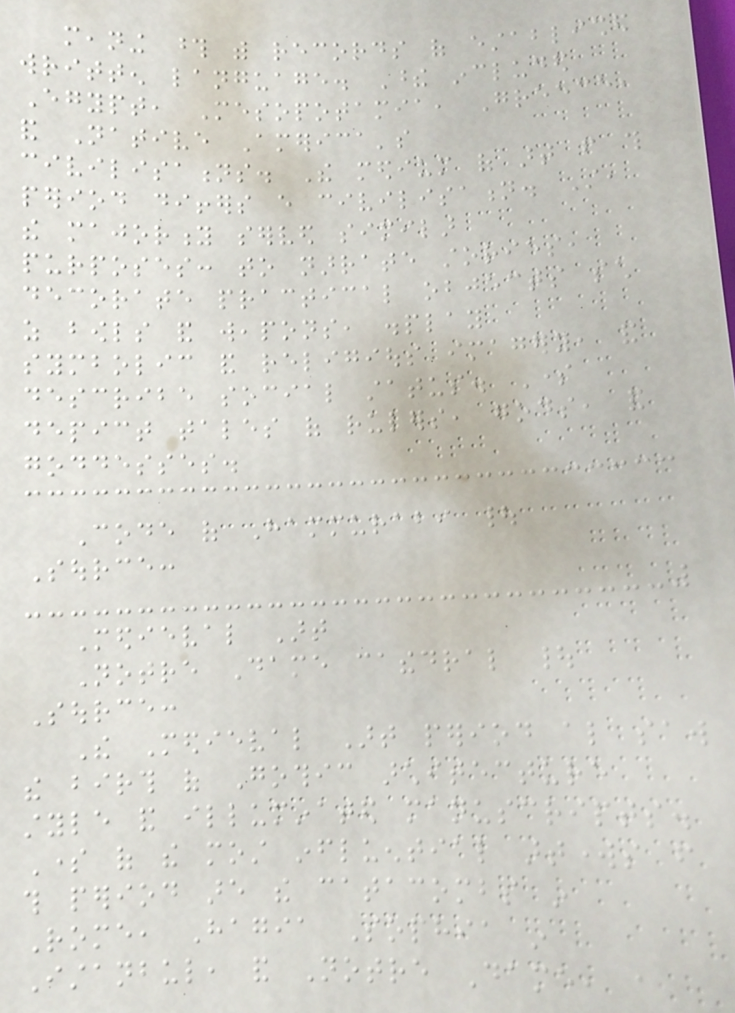meaning those with records of established
written language. These included
Egypt, Mesopotamia, Greece,
and Native America's
civilisations. The medium of art from this
period differs every civilisation. Still,
the majority served similar
purposes: to narrate stories,
decorate practical objects such
as bowls and weapons, display
symbolic and religious imagery, and
describe social status. Some
depict tales of rulers, gods, and
goddesses.
Code of Hammurabi |
Source:
Medieval Art
Notre Dame cathedral |
Source:
The Medieval Art period also saw
the birth of Gothic architecture
style and illuminated manuscripts.
Some of the most influential artworks from
this period are the catacombs in
Rome, Hagia Sophia in
Istanbul, and Notre Dame, a
